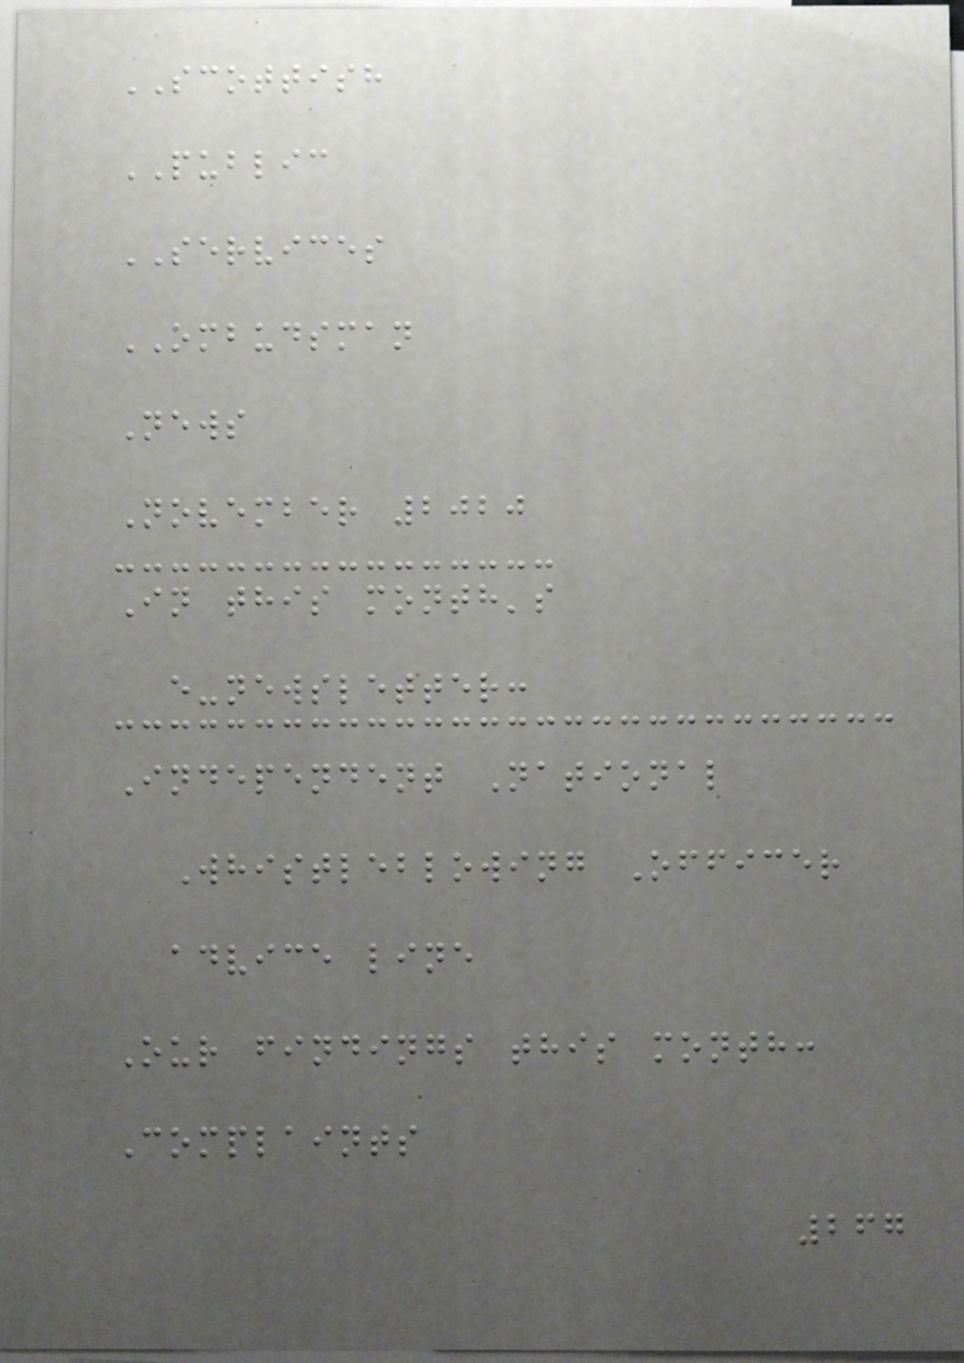SCOTTISH
PUBLIC
SERVICES
OMBUDSMAN
News
November 2020
In this month's
e-newsletter:
Independent National
Whistleblowing Officer
advice line
Our findings this month:
Complaints
267
